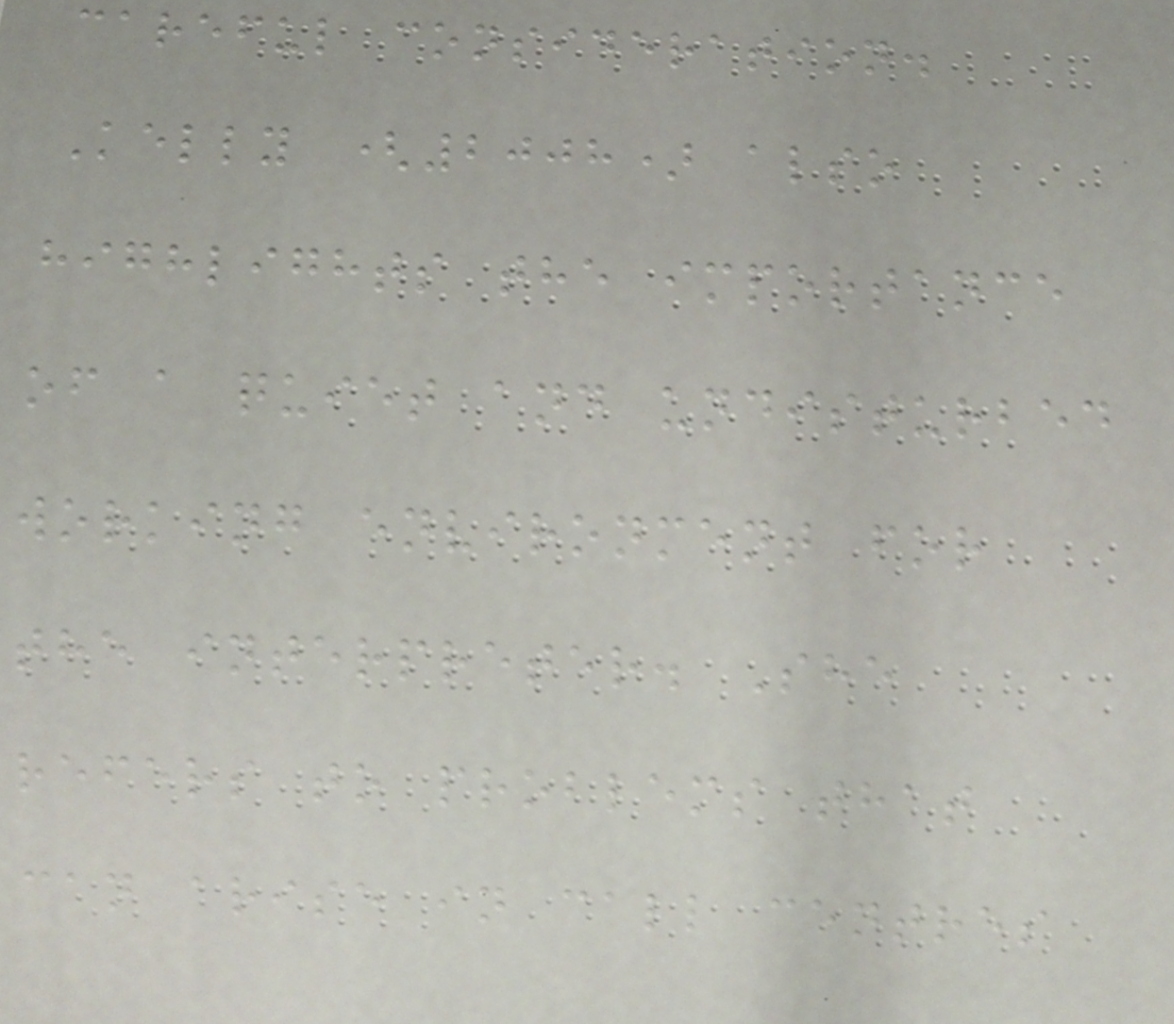careful consideration.
Kelly (2008) also
highlights the importance
of a quiet and undisturbed
working environment for
the interpreter. She
refers to problems that
can arise in call centres
